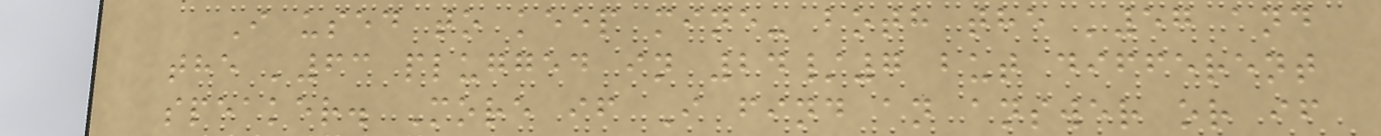I used to keep mine- both the '57 and
the '63 plugged in 24/7 but different
speaker. More if I find an answer or if
